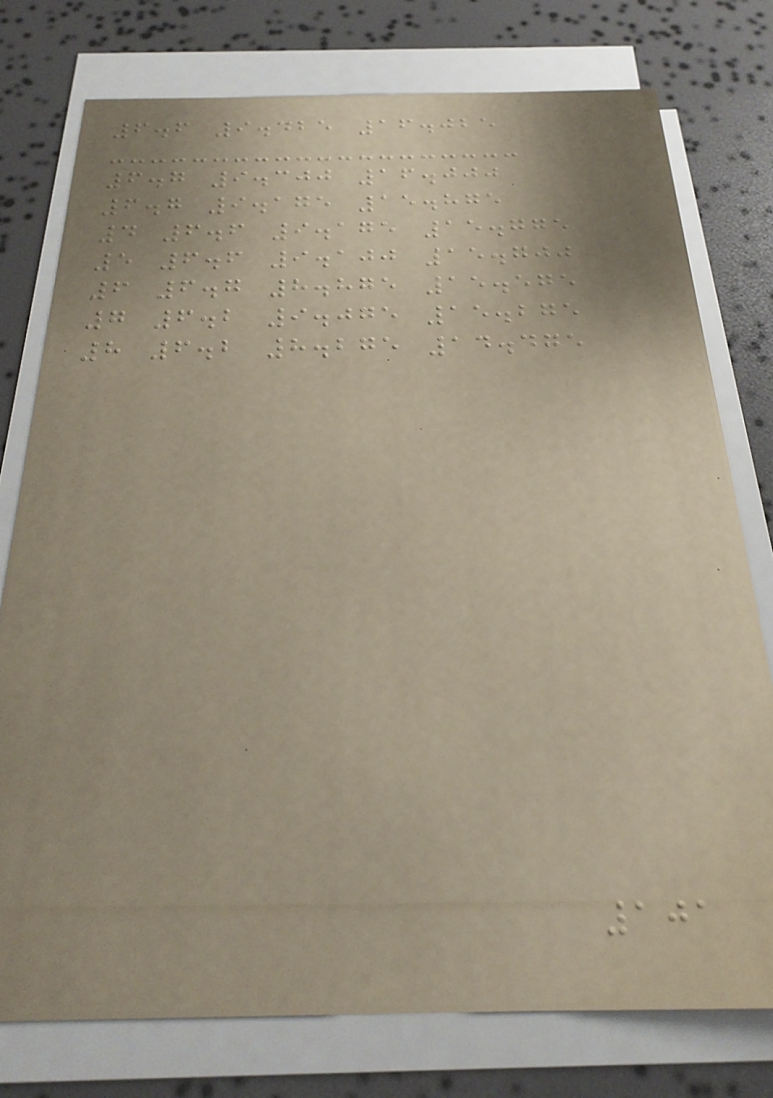6.6 9.425 16.025
6.7 9.300 16.000
6.7 9.175 15.875
4 6.6 9.175 15.775
5 6.6 9.100 15.700
6 6.7 8.875 15.575
7 6.2 9.075 15.275
8 6.2 8.275 14.475
101
